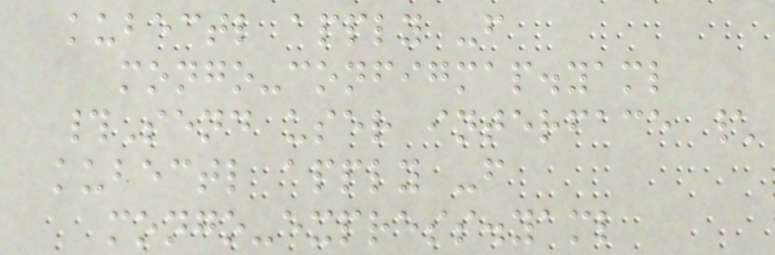kubectl apply -f
mongo-configmap.yaml
#Send user interface \
kubectl apply -f
mongo-express.yaml
